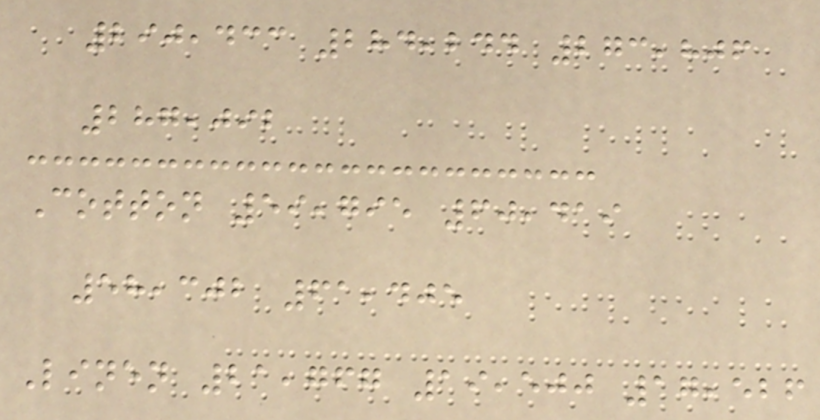290,433 284,244 273,806
287,092
Cotton 59,795 60,419
58,302 61,405
Linen 21,767 19,500 17,526
